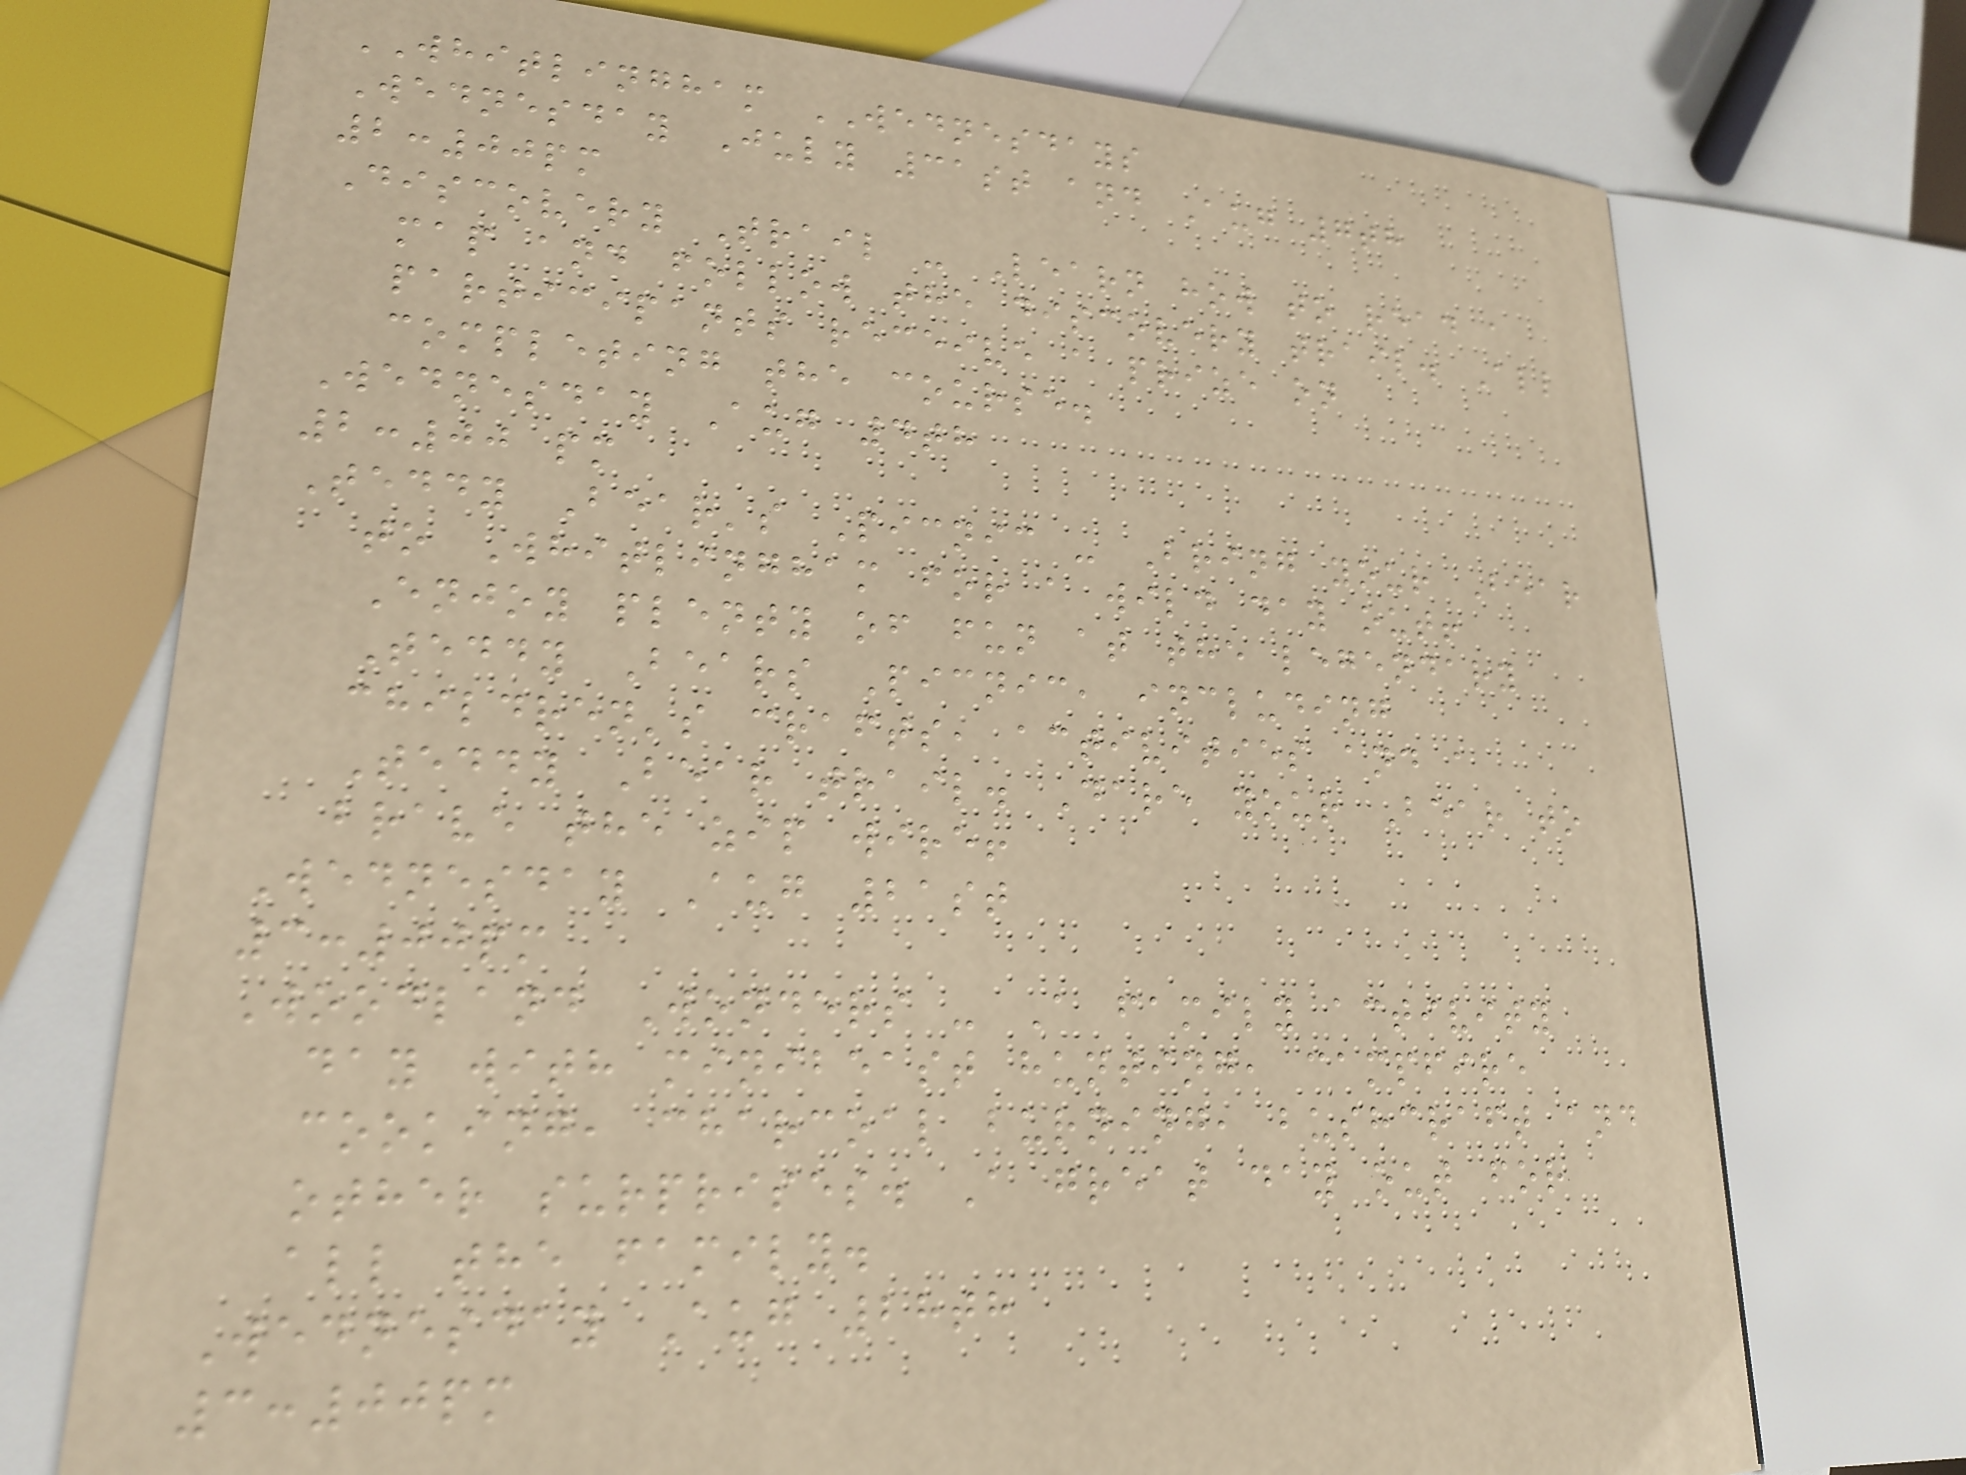WHITLINGHAM WEDNESDAYS
Wednesday July 31st and Aug 7th
2:00pm
Discovery Trail - Learn how to read a
map and follow the discovery trail. All
participants receive a prize on
completing the course.
Wednesday Aug 4th
2:00 pm
Teddy Bear's Picnic - Bring your Bear
to Whitlingham for a wild day out!
Enjoy plenty of fun at the legendary
Teddy Bears Picnic, including
children's crafts, activities and a
Teddy Bear trail. Dare your Bear to
brave the zip wire!
Wednesday Aug 21st
3:00pm
Woodland Wonders - A family activity
day with minibeast hunting, campfire
cooking, charcoal burning, bushcraft and
other surprises. A great day out for
all the family.
Wednesday Aug 28th
3:00pm
